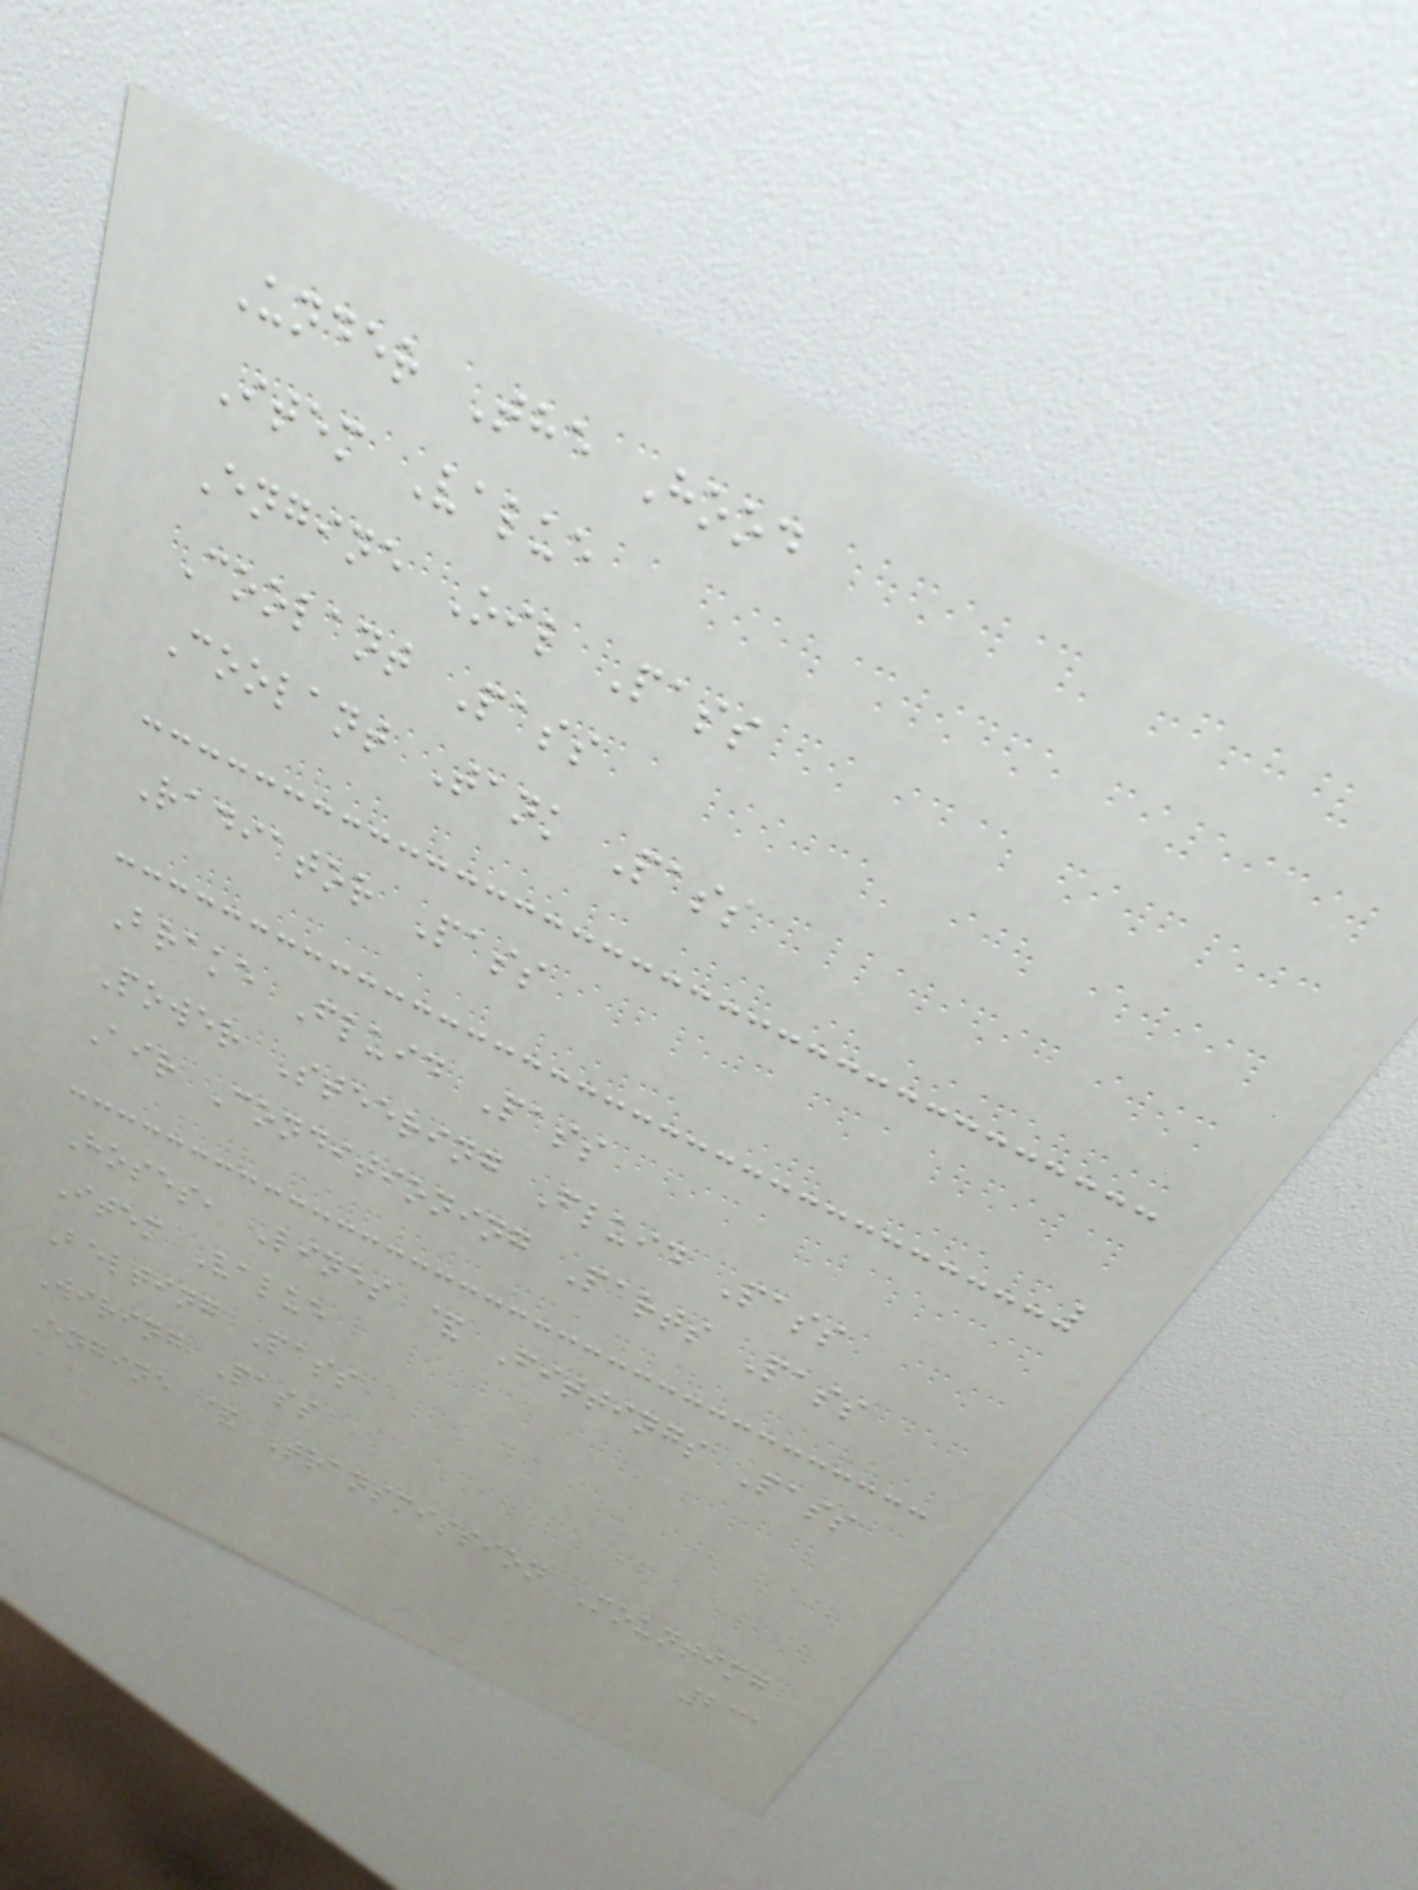Under The Hood
Item Value
Engine Oil Pass
Coolant Pass
Coolant Tank Pass
Radiator Pass
Brake Fluid Pass
Power Steering Fluid Pass
Air Conditioning Parts Pass
Hoses, Lines & Fittings Pass
Item Value
Belting Pass
Wiring Pass
Engine & Transmission Mounting
231
